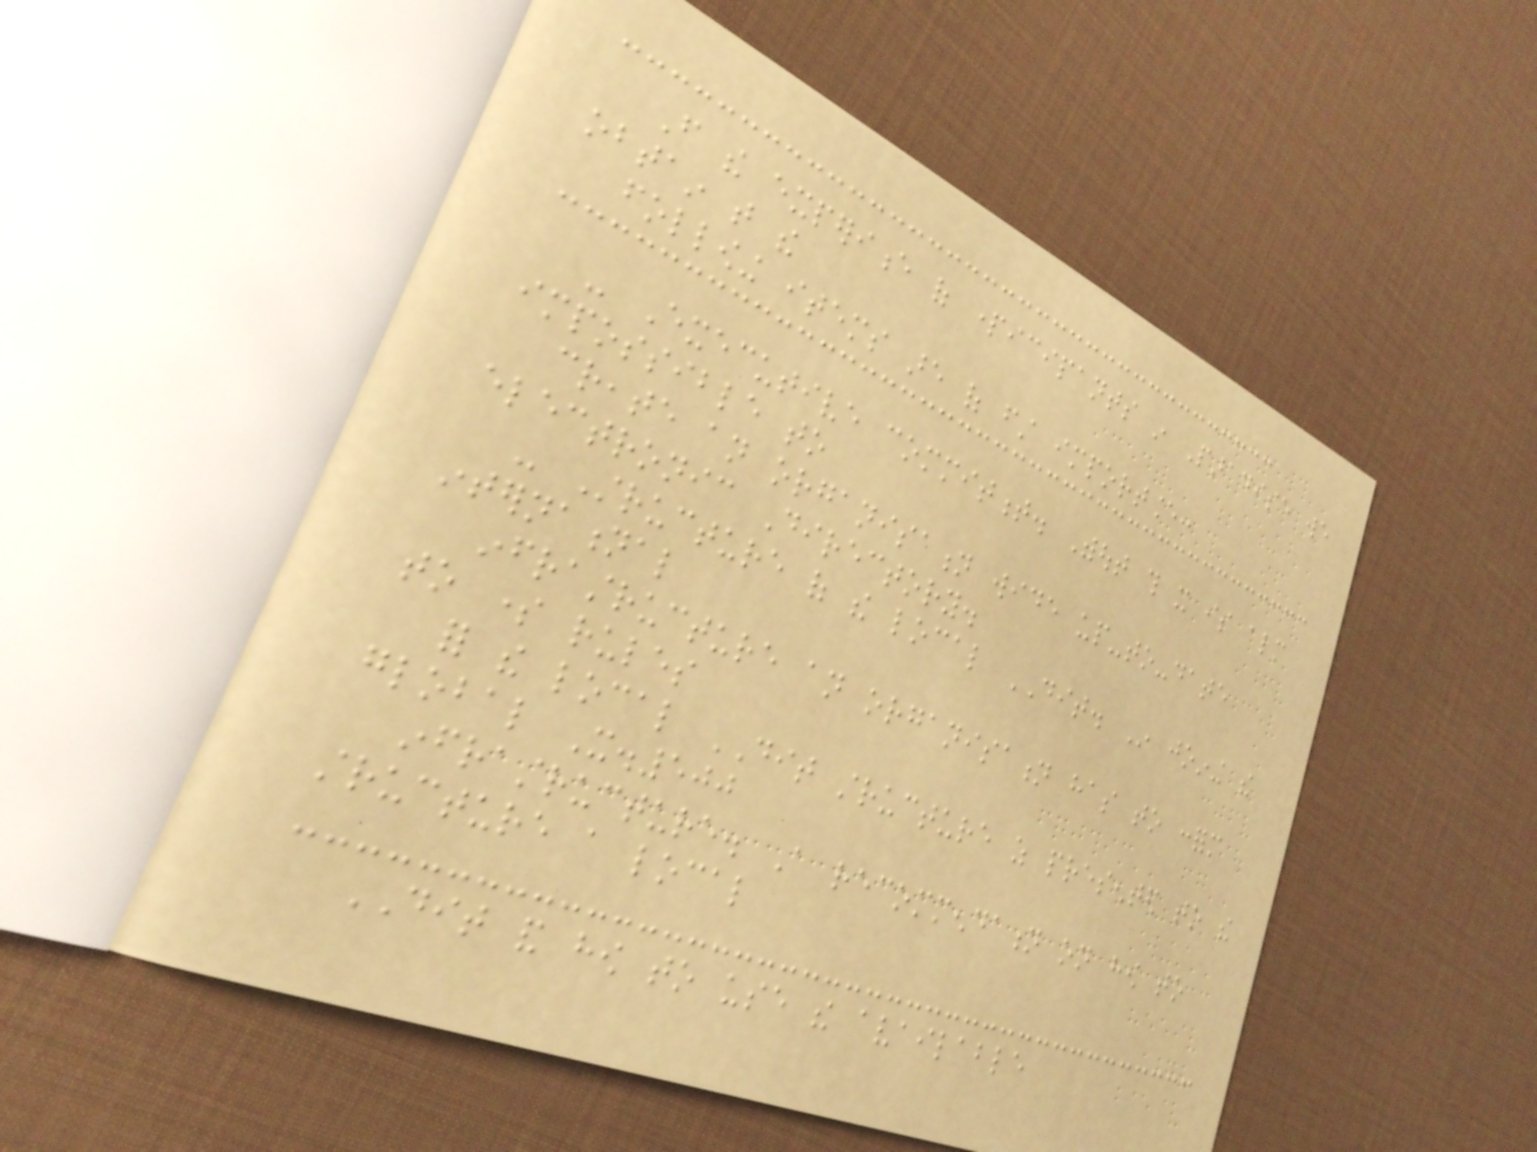From the experience of participants in Paradise we
obtain that the
following items are of first importance:
- Executive commitment. Without this it is almost
impossible to
create an organisation wide up-to-date
electronic Directory.
- Structure of the local DIT. In joining the
international
infrastructure an organisation has to conform
to some rules
for the local DIT structure as presented to the
global X.500
infrastructure. A recommendation on how to
structure a local
DIT and how to use the available
